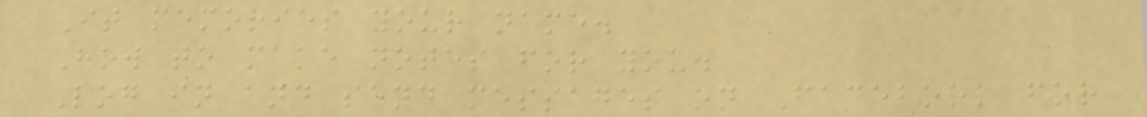It memories your name.
How to make notes for you.
Log in and send messages on Facebook for
